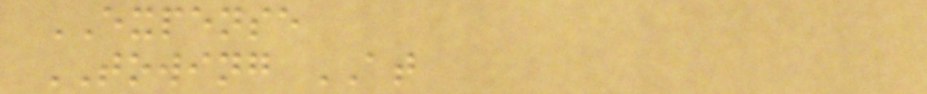EXPENSE
TOWING AT
